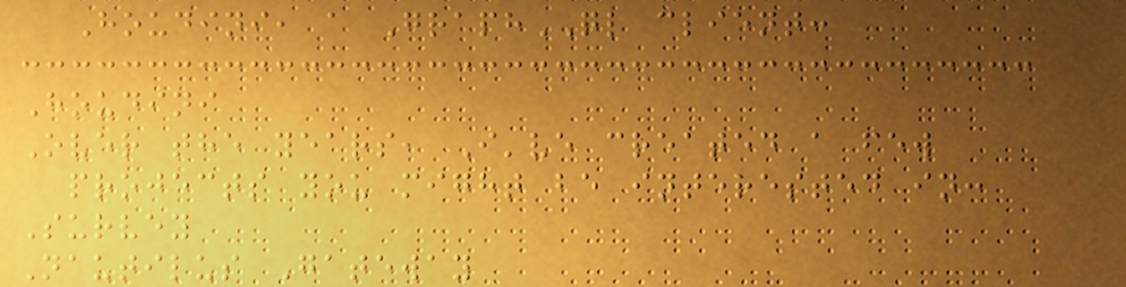Houdini, a GraphQL client:
Houdini
Over the years, I've created a few
projects you might be interested in:
Survey
Nautilus Gateway
